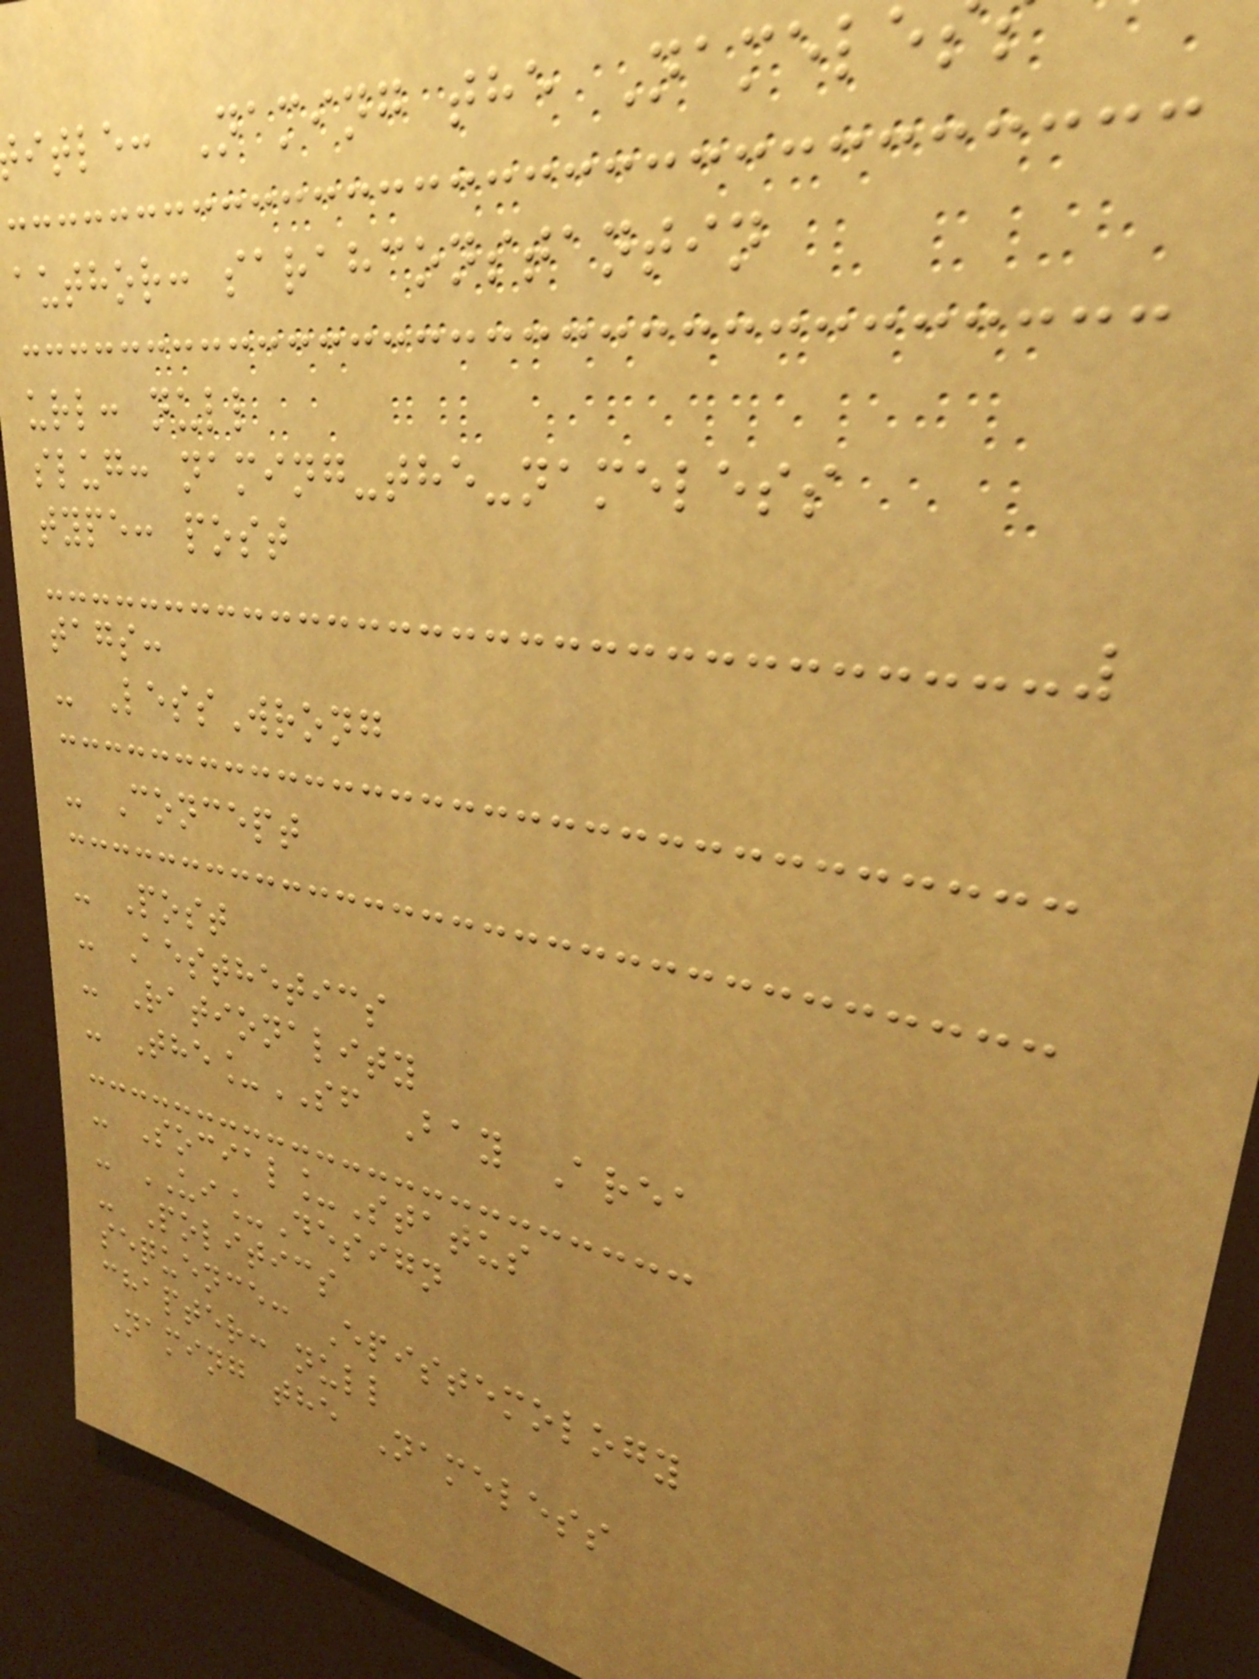itle: Naming the Namele
author: sarahconstantin
url: null
slug: naming-the-nameless
type: post
tags:
- LessWrong
- Concept
- Post
- Aesthetics
- Rationality
- The_SF Bay Area
- Social_Status
- UI_Design
- Politics
sequence: Epistemology
chapter: null
Naming the Nameless
